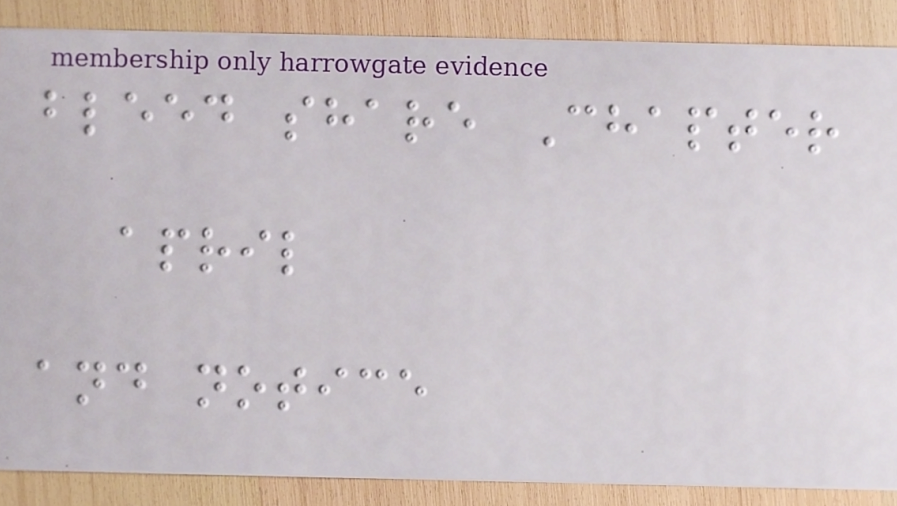bleed share Chapter
april
and notice
